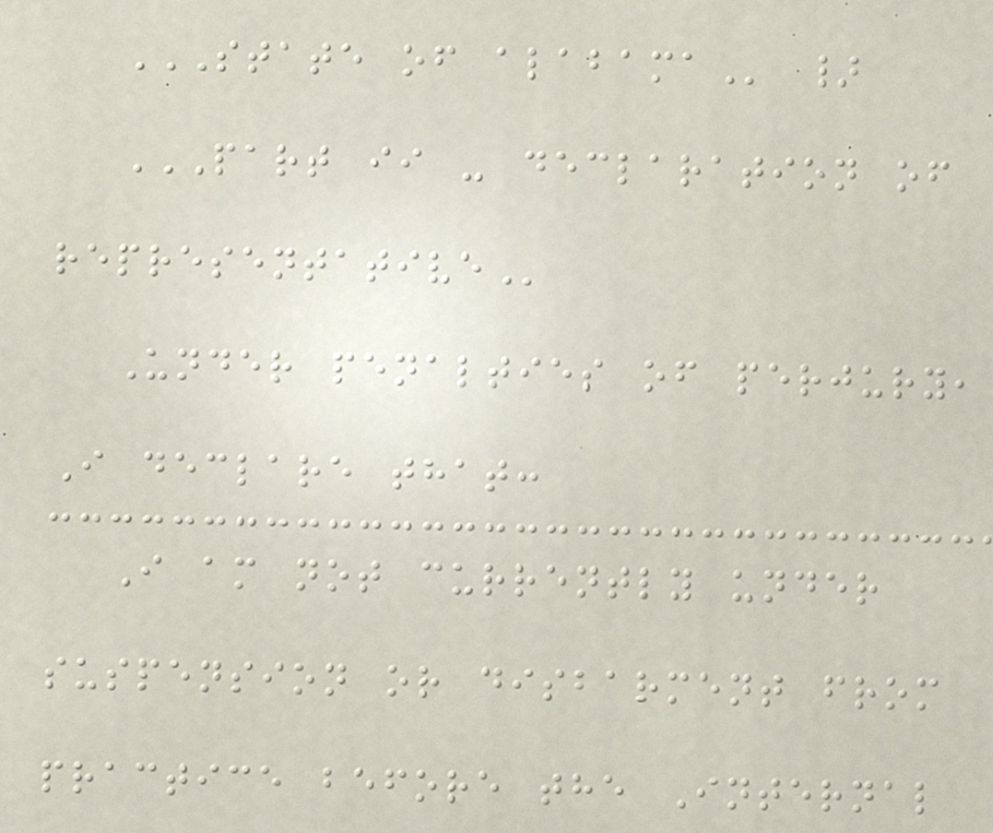STATE OF ALABAMA }
PART II - DECLARATION OF
REPRESENTATIVE
Under penalties of perjury,
I declare that:
I am not currently under
suspension or disbarment from
practice before the Internal
